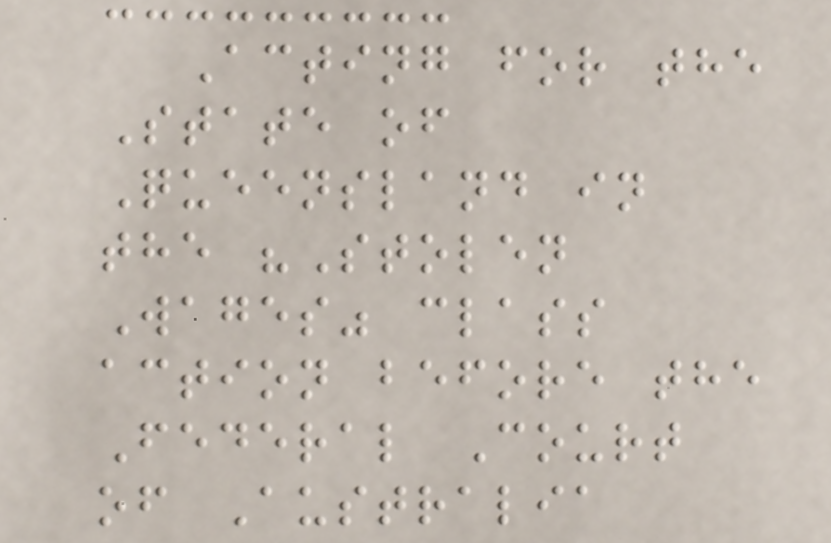Acting for the
State of
Queensland in
the "Stolen
Wages" class
action before the
Federal Court
of Australia
